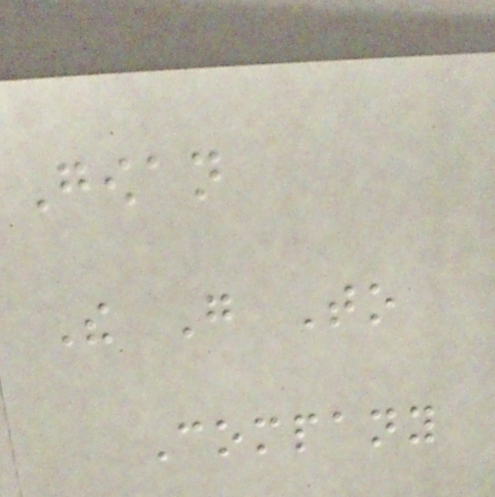Gowan
The Go To
Company
